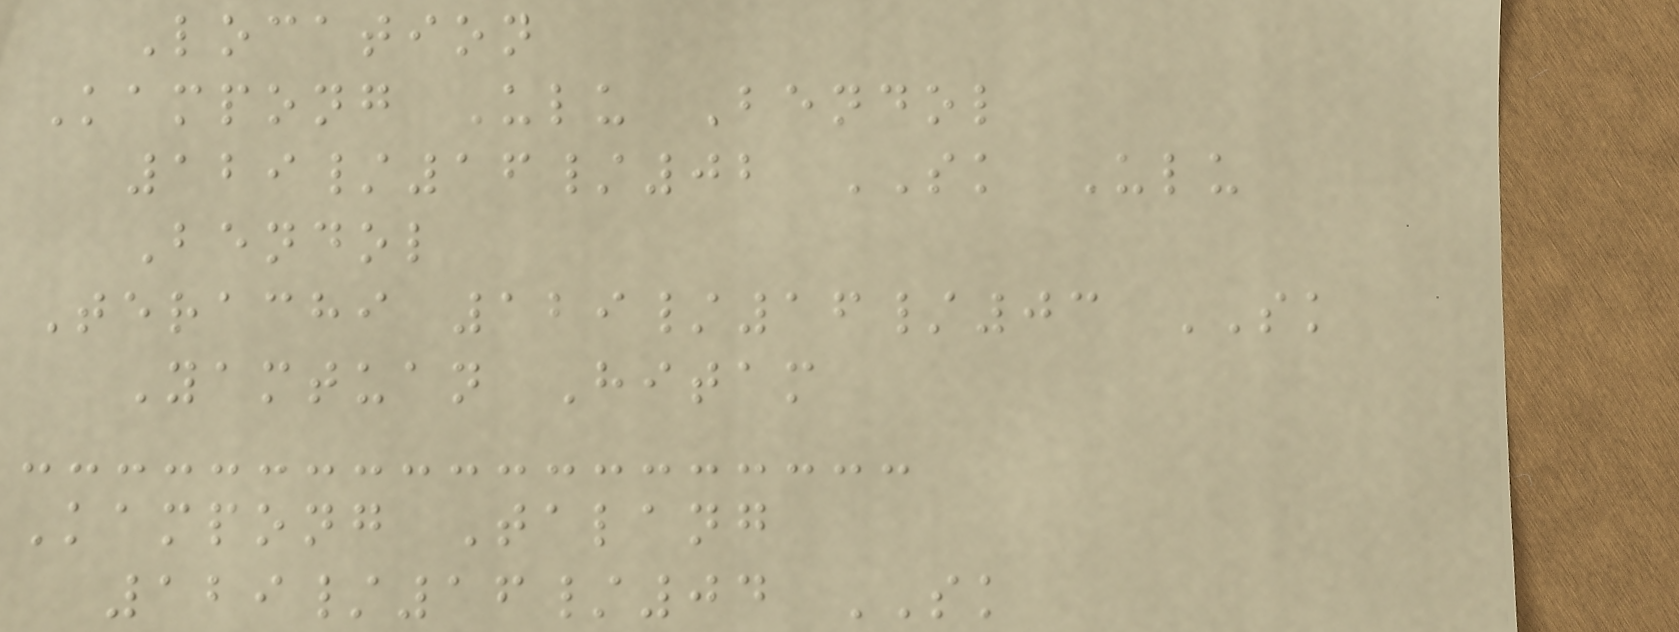Location
Kampong Ulu Bendol
129/16/02 SK Ulu
Bendol
Terachi 129/16/03 SK
Yamtuan Hitam
Kampong Talang
129/16/04 SK
